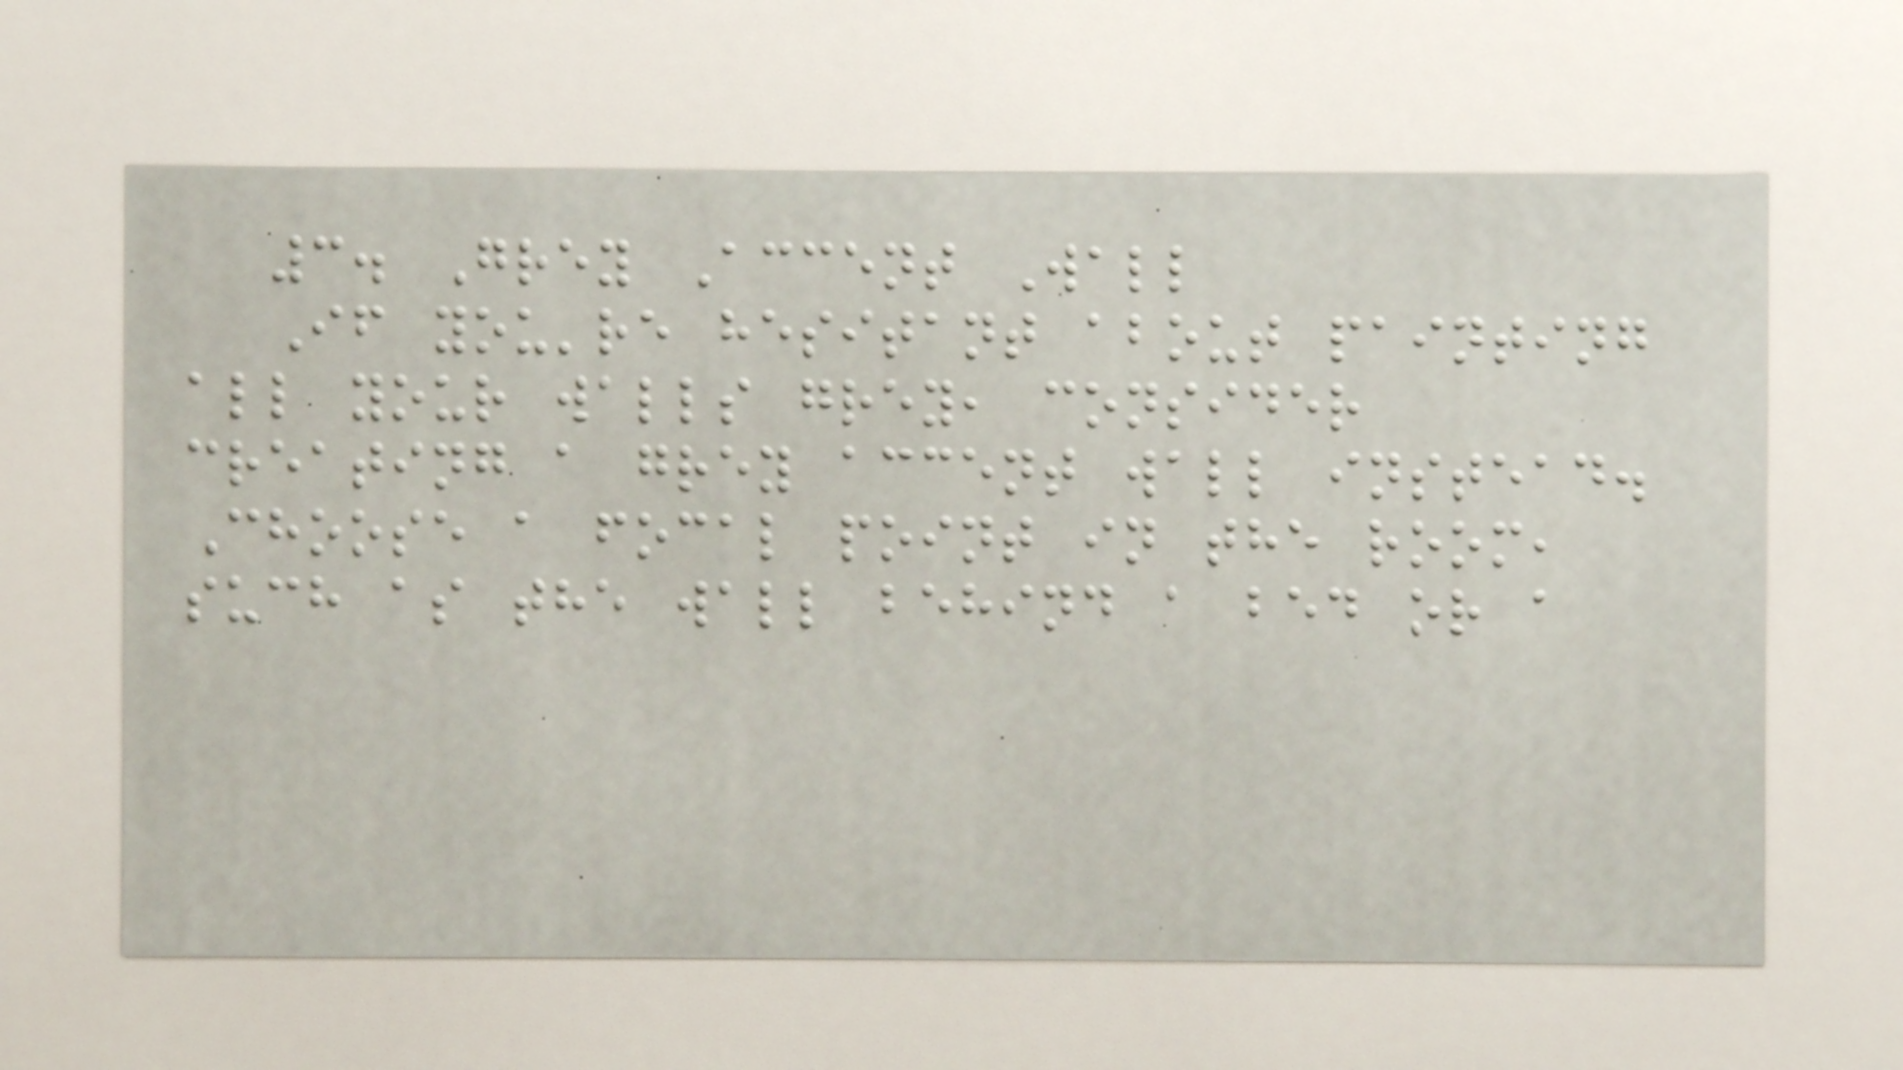3. Grey Accent Wall
If you're hesitant about painting
all your walls grey, consider
creating a grey accent wall instead.
Choose a focal point in the room,
such as the wall behind a bed or a
